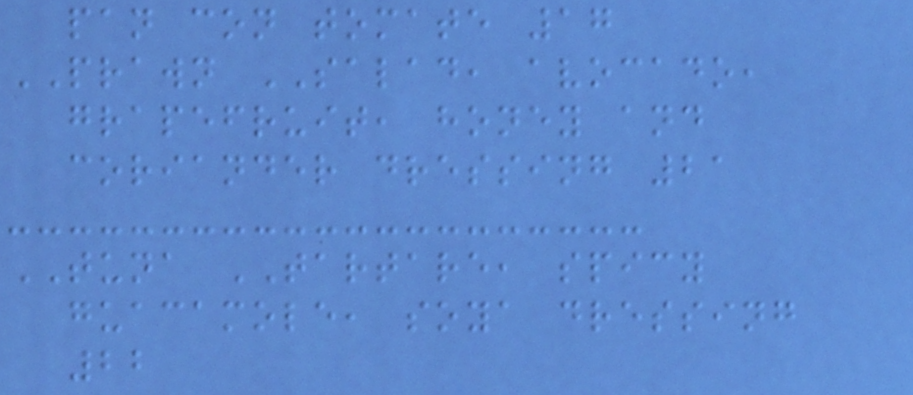pan con tomate 17
PRAWN SALAD, avocado,
grapefruit, honey and
coriander dressing 21
TUNA TARTARE, spicy
guacamole, soya dressing
22
